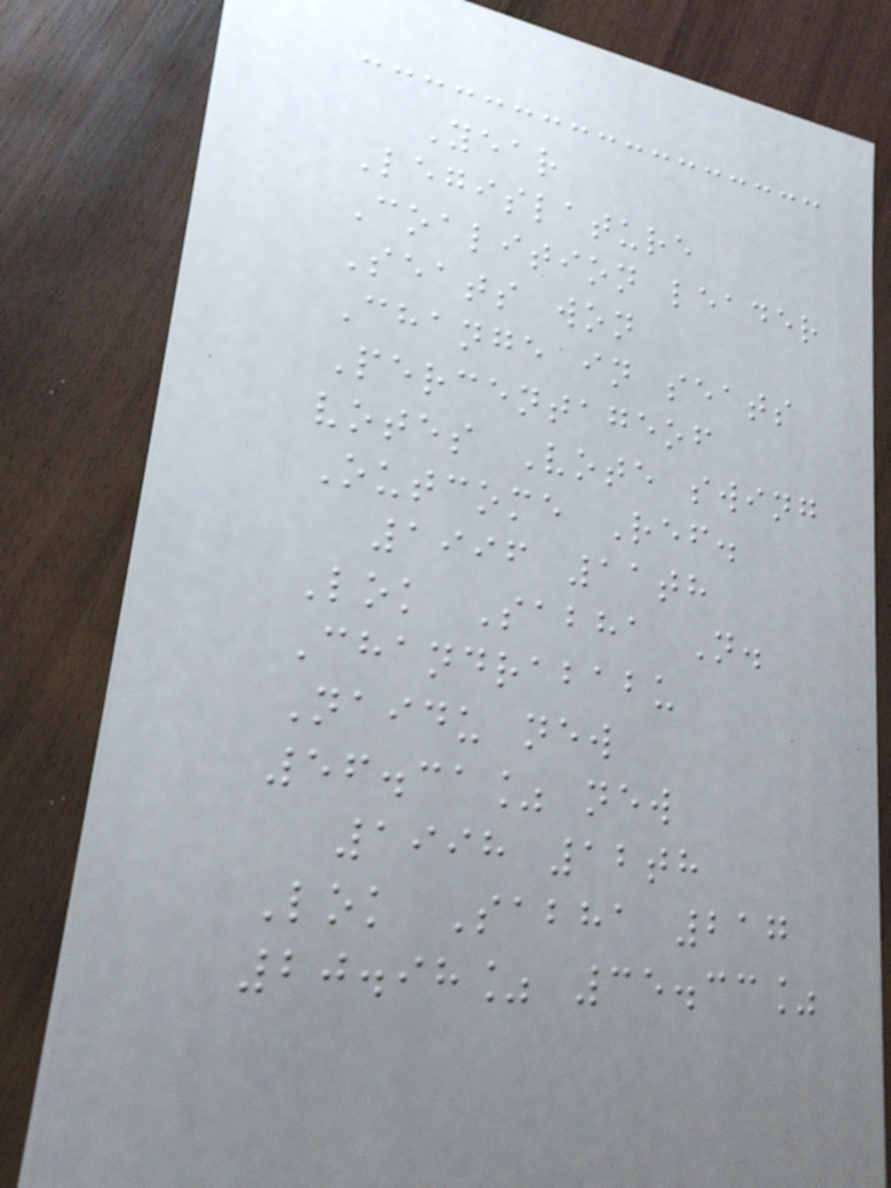Year
Legislature
Coalition leader
Seats won
Change in seats
Percentageof
votes Vote swing
Outcome Ref.
1996 11th
Lok Sabha N.
Chandrababu
Naidu new
56.31% new
1998 12th
Lok Sabha 217
20.98% 35.33%
